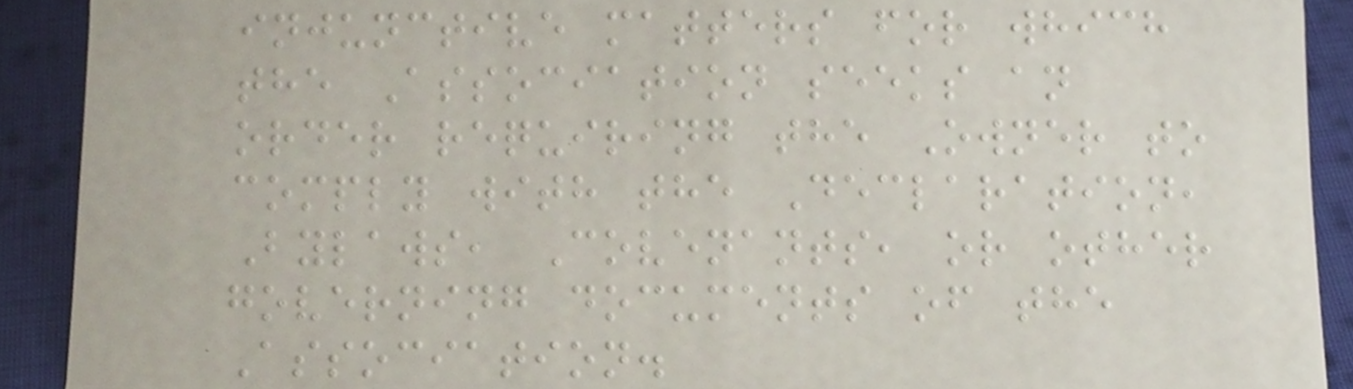injunctive matters for which
the Association seeks an
order requiring the Owner to
comply with the Declaration,
Bylaws, Covenants, or other
governing documents of the
Association.
